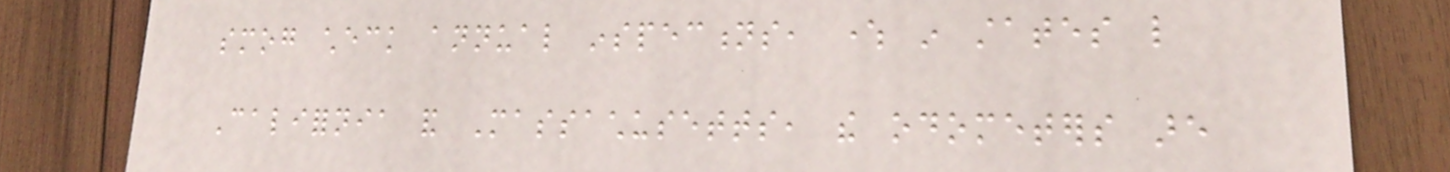smog check annual inspections, where in states like
California and Massachusetts, the odometers are
